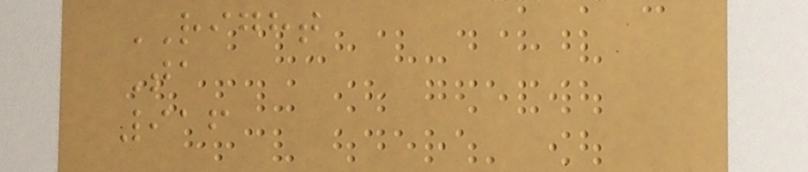RIGHT
Ta
916
